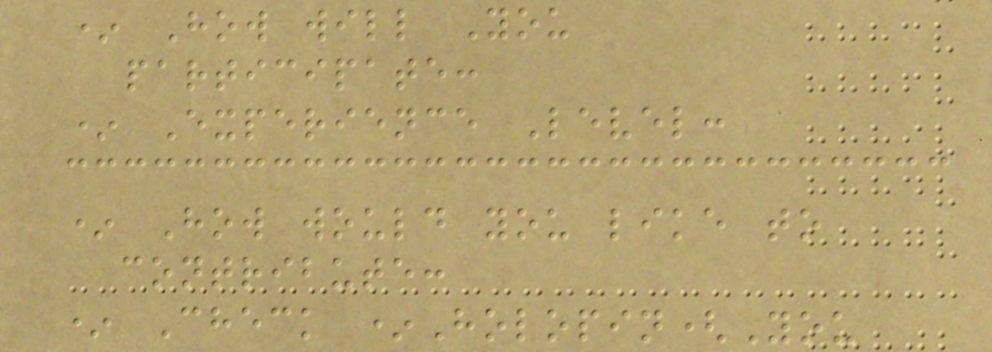* How will You
participate:
* Experience Level:
* How would you like to
contribute:
* Check *Holopin(You
